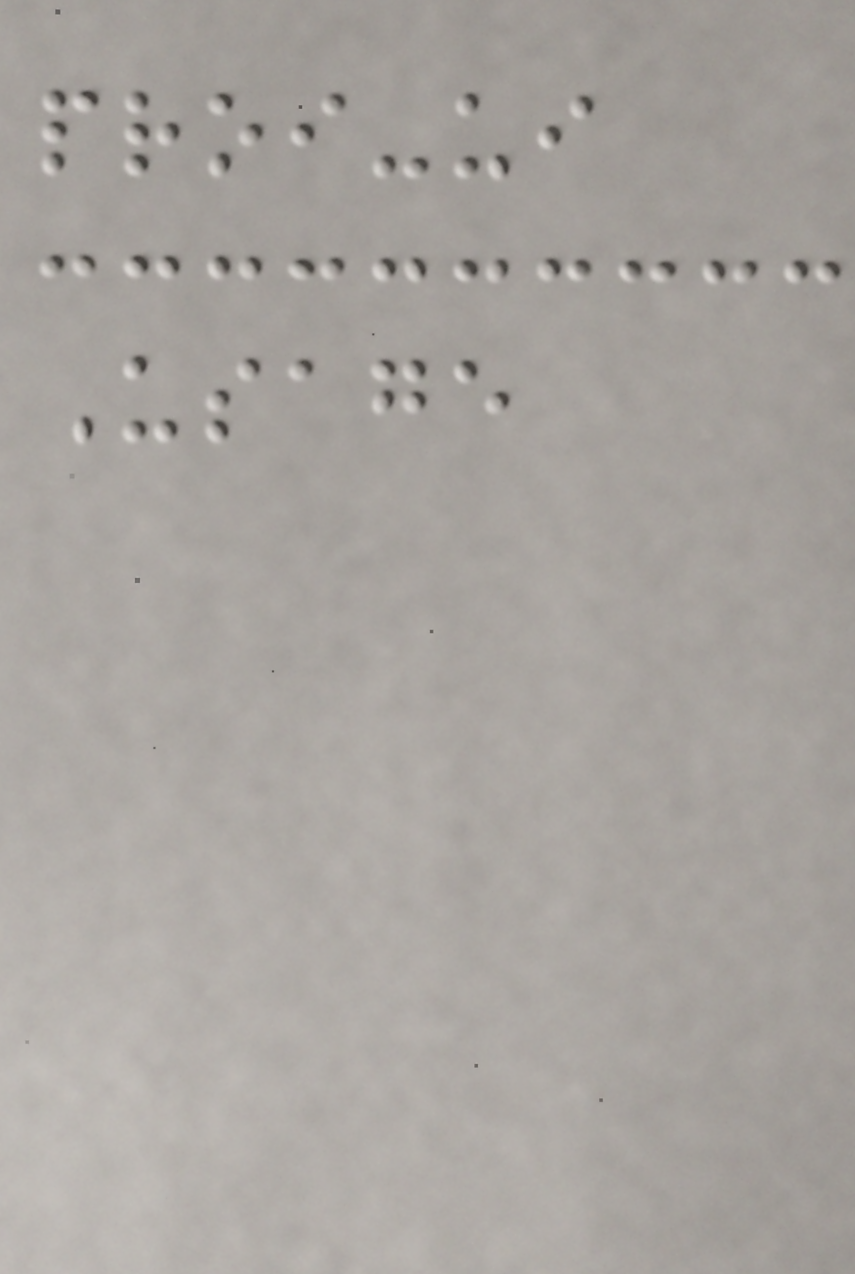proi-ui
Usage
